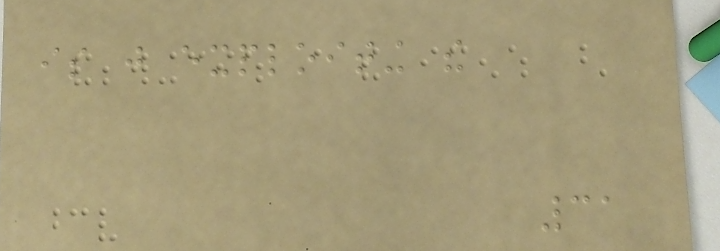is just exploiting the
31
